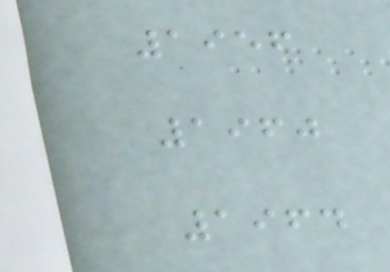1956
1960
1964
